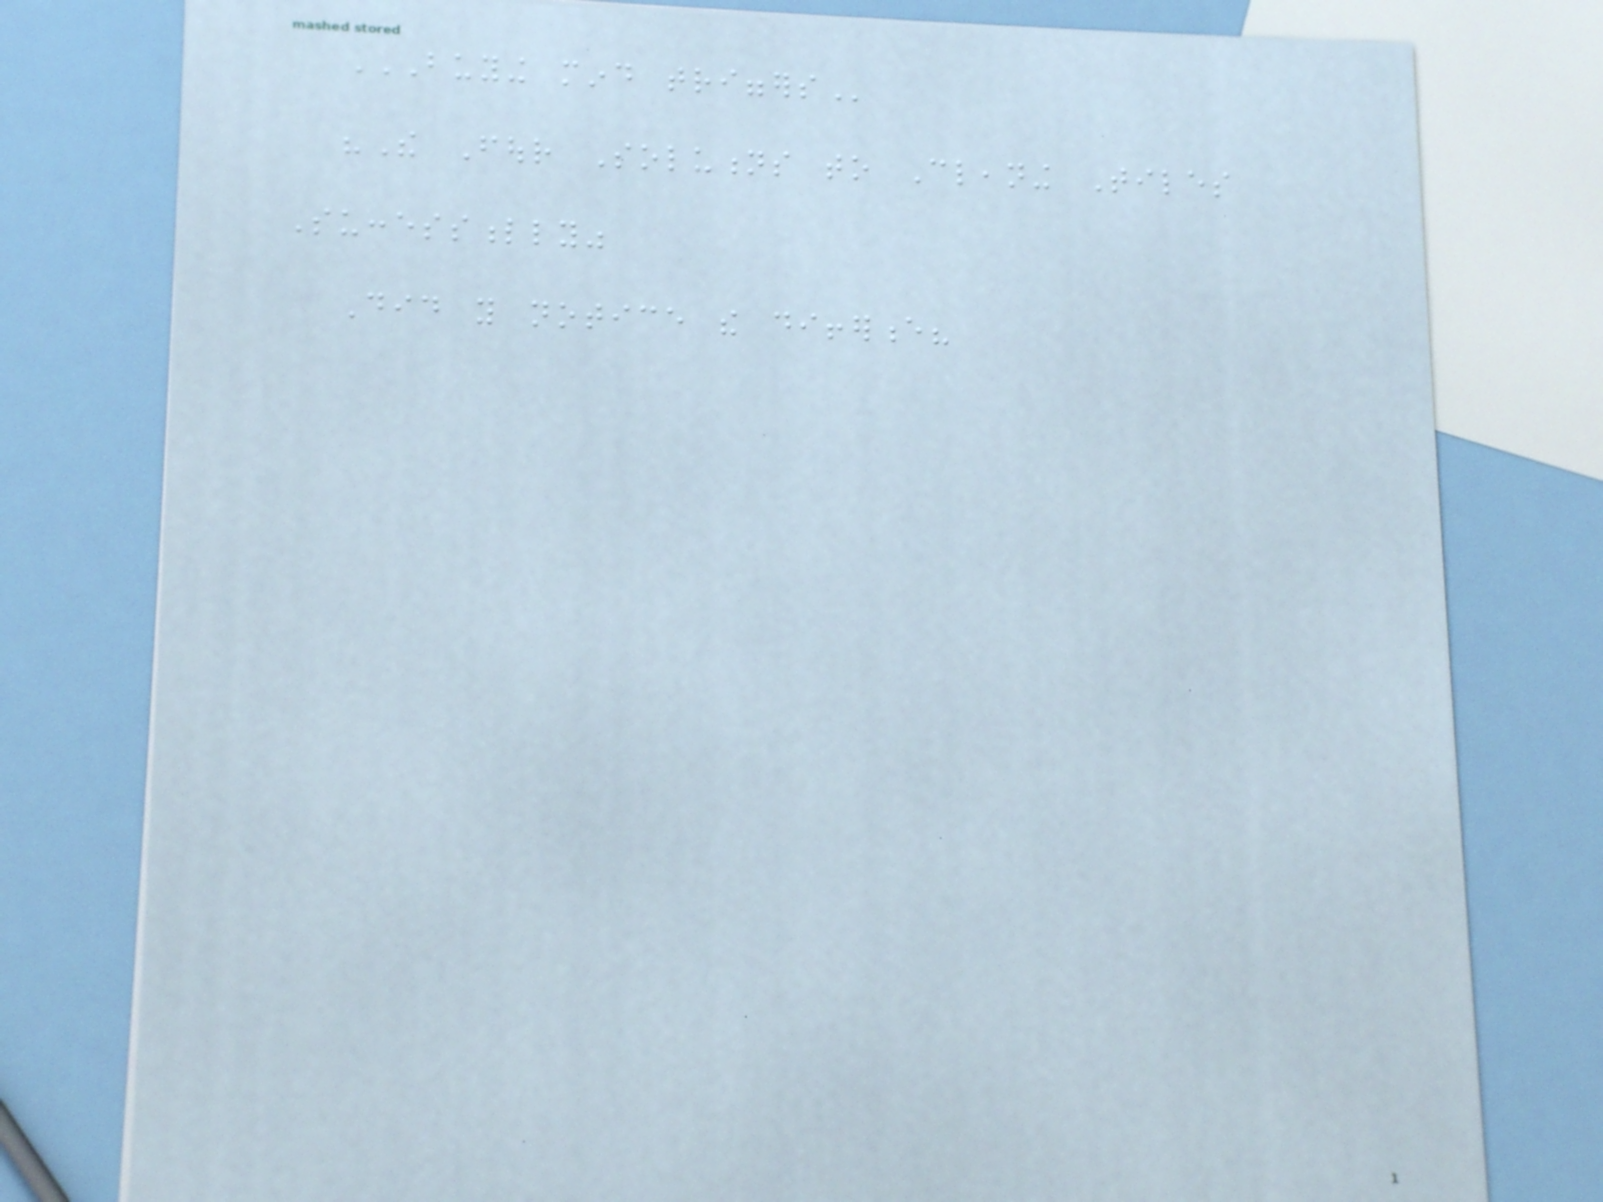BUYING MIND TRIGGERS
"The Four Solutions to Cleaning Tiles
Successfully"
Did you notice the difference?
